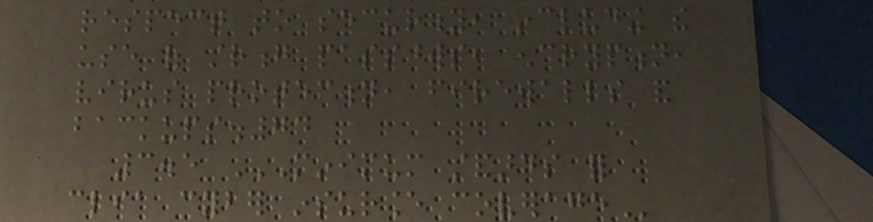respect to security, including the
use of strong passwords, encryption,
virus protection, firewalls and
backups.74
3.5 MINIMUM STANDARDS FOR
CLIA CYBER INSURANCE COVERAGE
